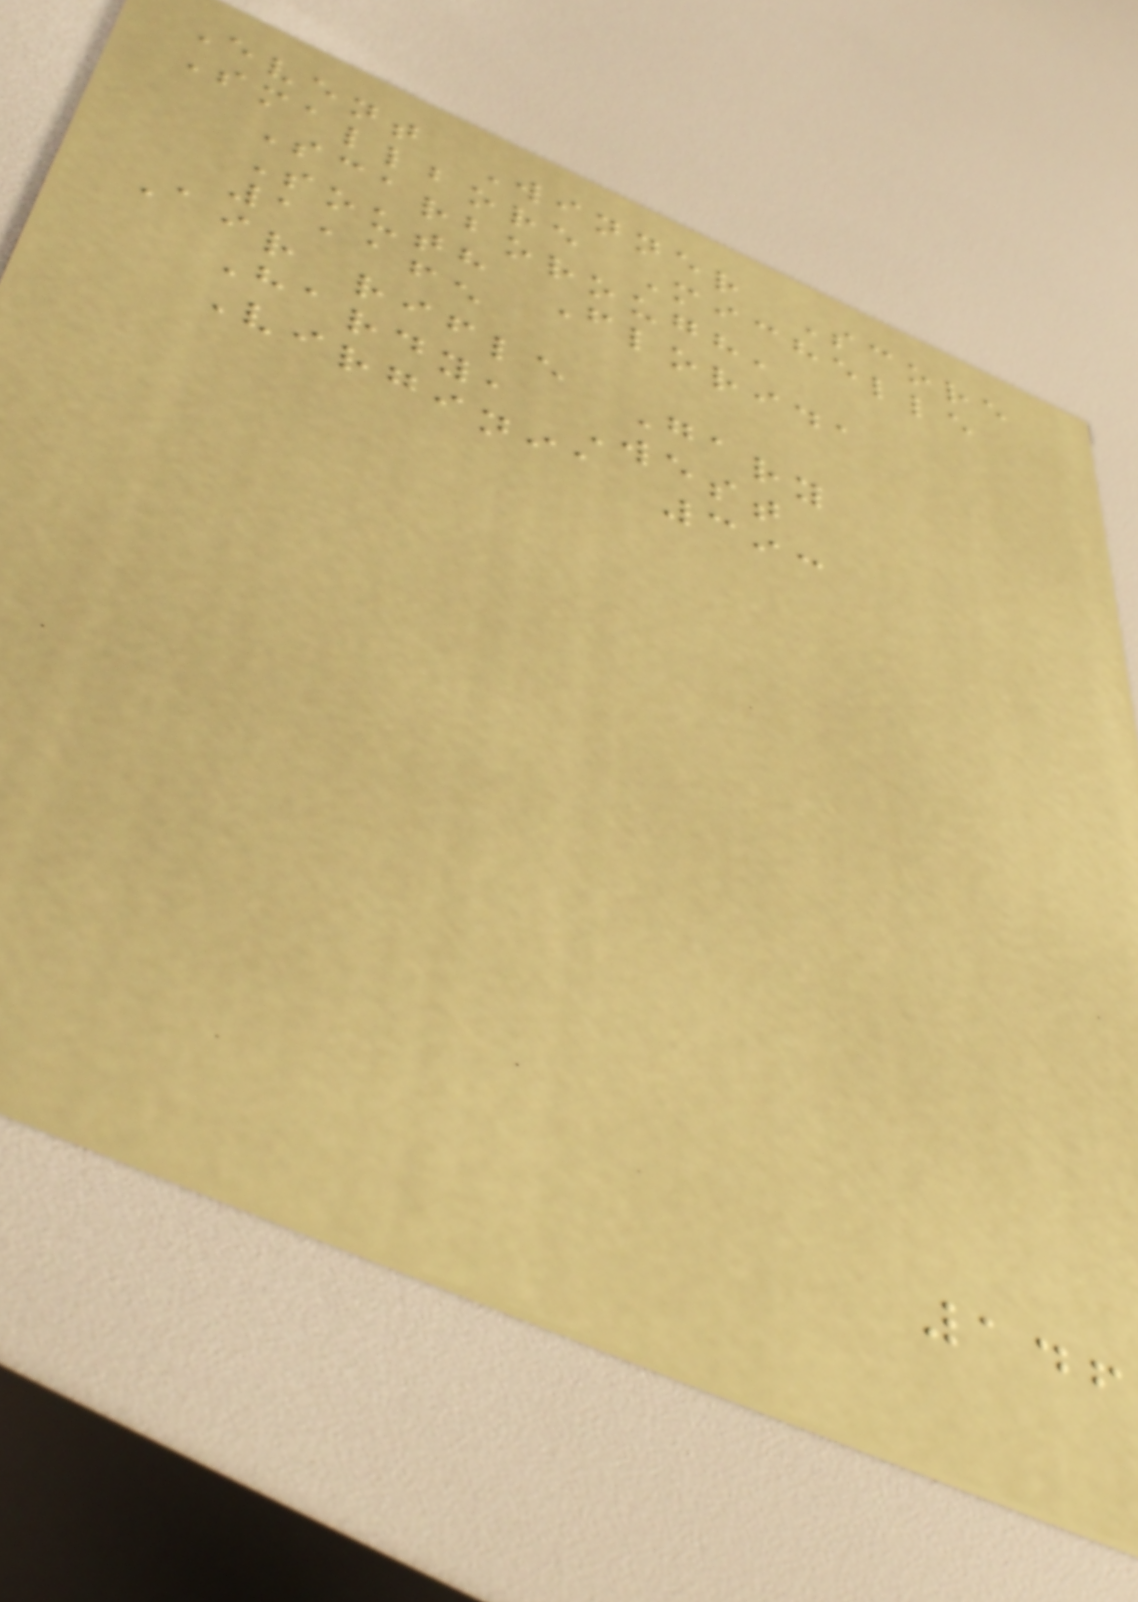Event Winner Score
Smallbore Michelle
Scarborough,
South Florida
1,165
Air rifle Gary
Hardy, West
Virginia 393
146
